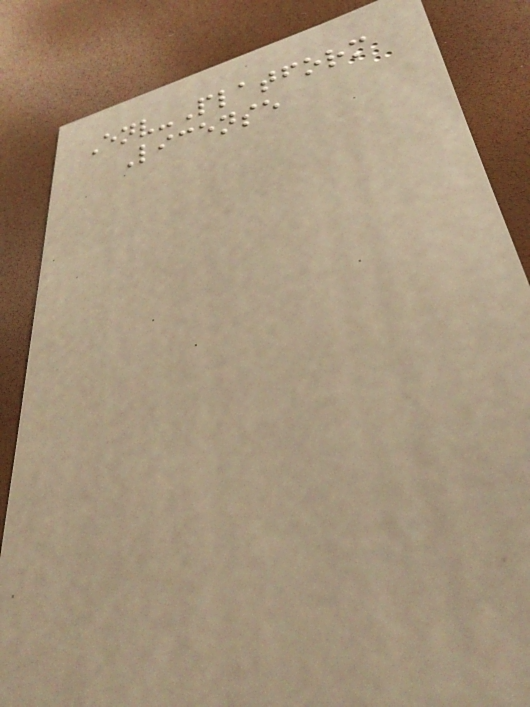Env-Platform
License
